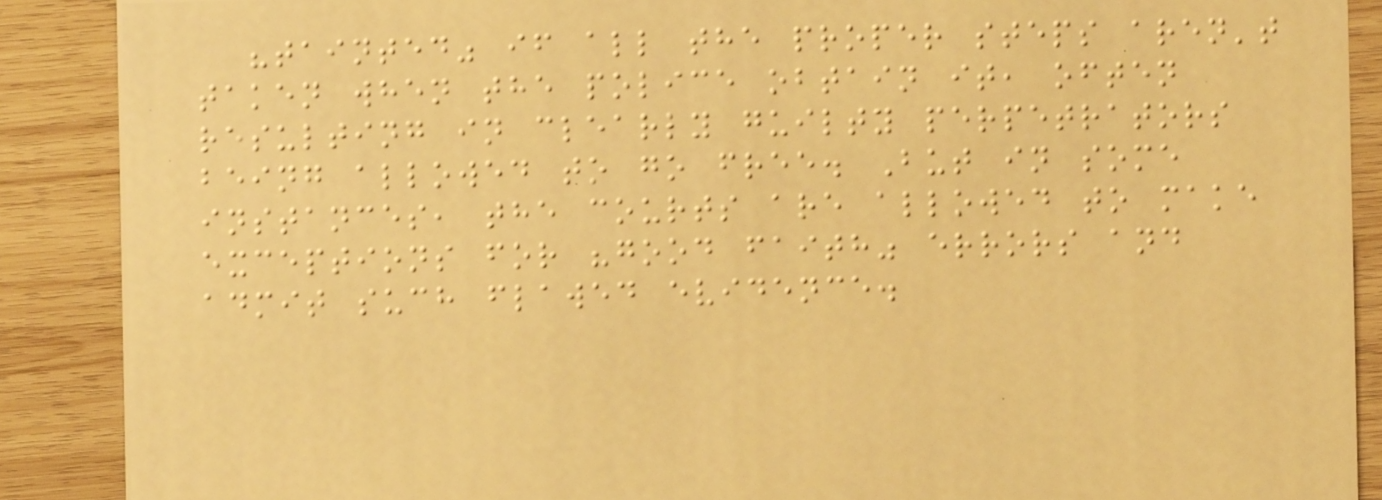"tainted" if all the proper steps aren't
taken when the police obtain it, often
resulting in clearly guilty perpetrators
being allowed to go free. But in some
instances, the courts are allowed to make
exceptions for "good faith" errors and
admit such flawed evidence.
